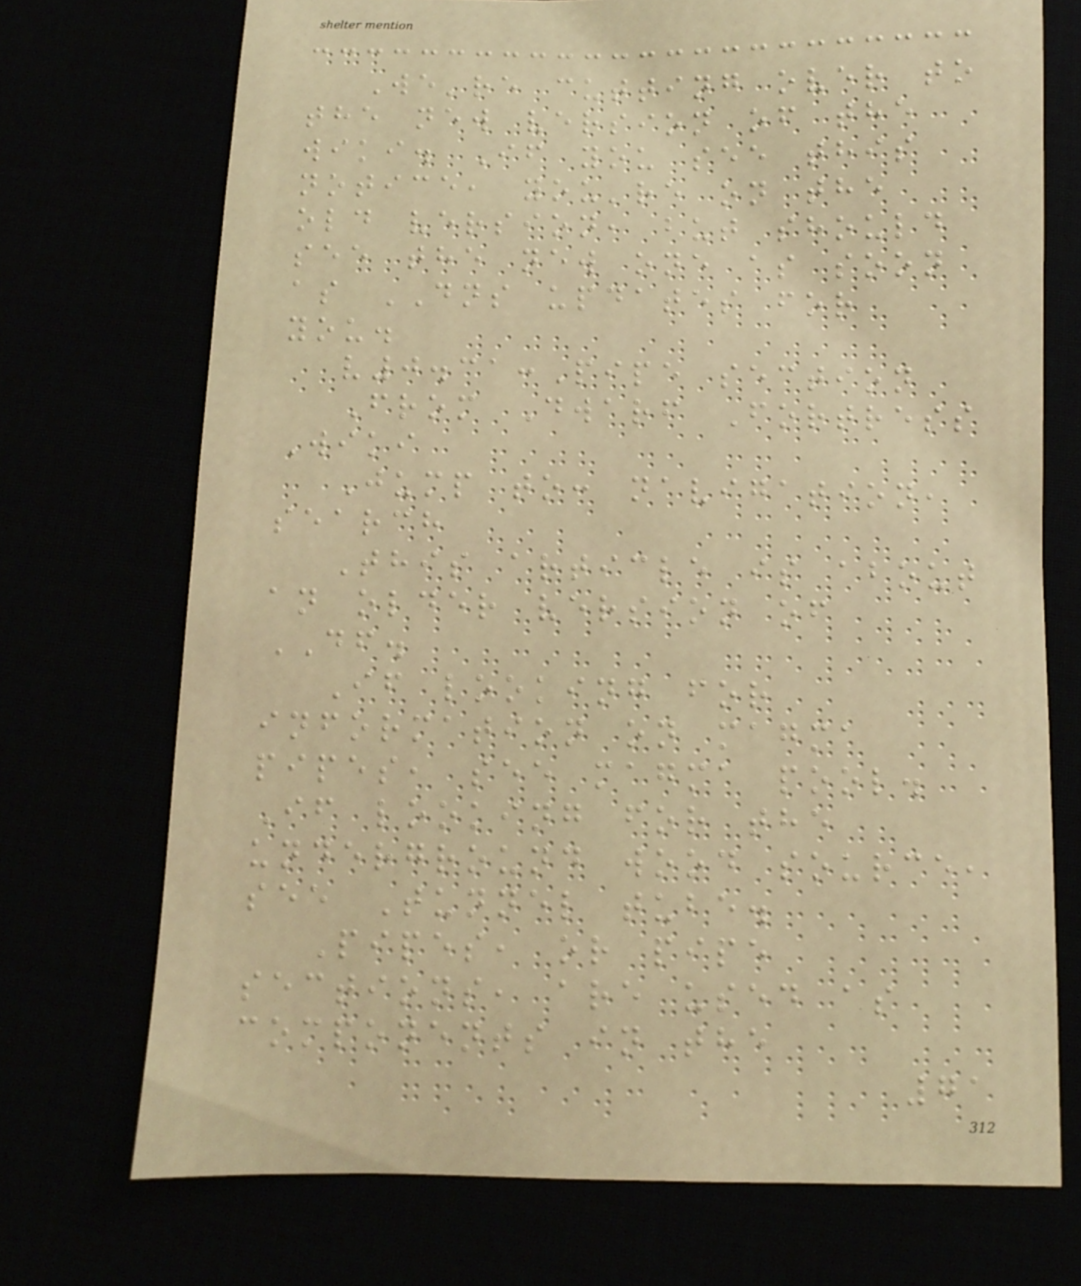We're cutting over to
the new version of the
wiki. If you see this
notice, you're on the
old version, but should
see the new one as soon
as DNS updates for
you.
v0.31:Pipe section
From Dwarf Fortress
Wiki
Jump to: navigation,
search
This article is about
an older version of
DF.
If looking for
information on magma
pipes, see magma pool.
If looking for the
underground wood source,
see Tunnel tube.
Pipes, or pipe
sections, are used as
components in the
71
